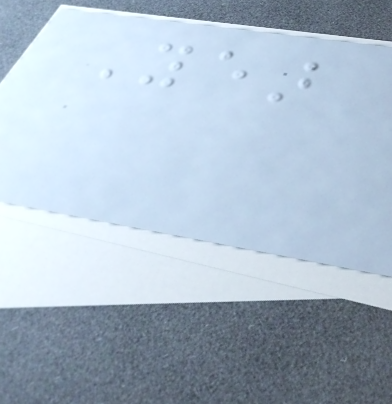Year
